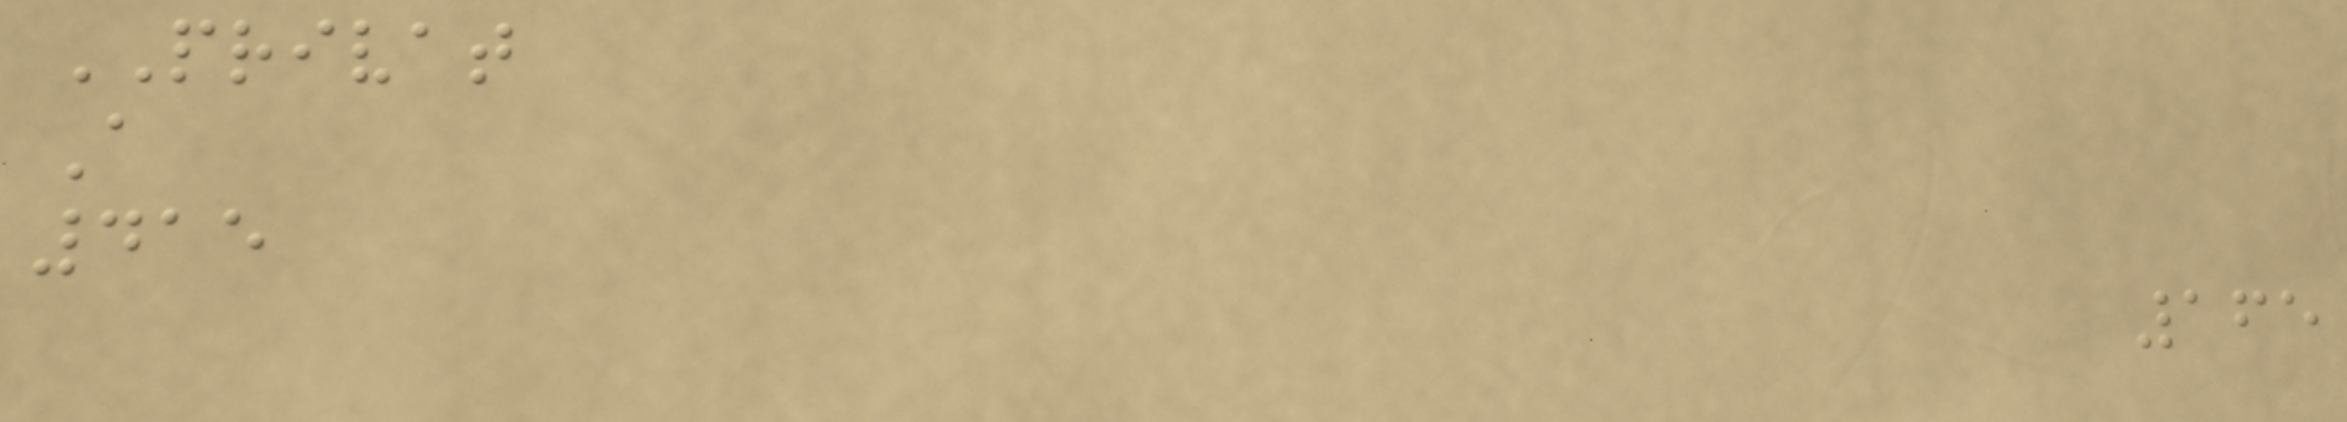PRIVAT
A
415
165
